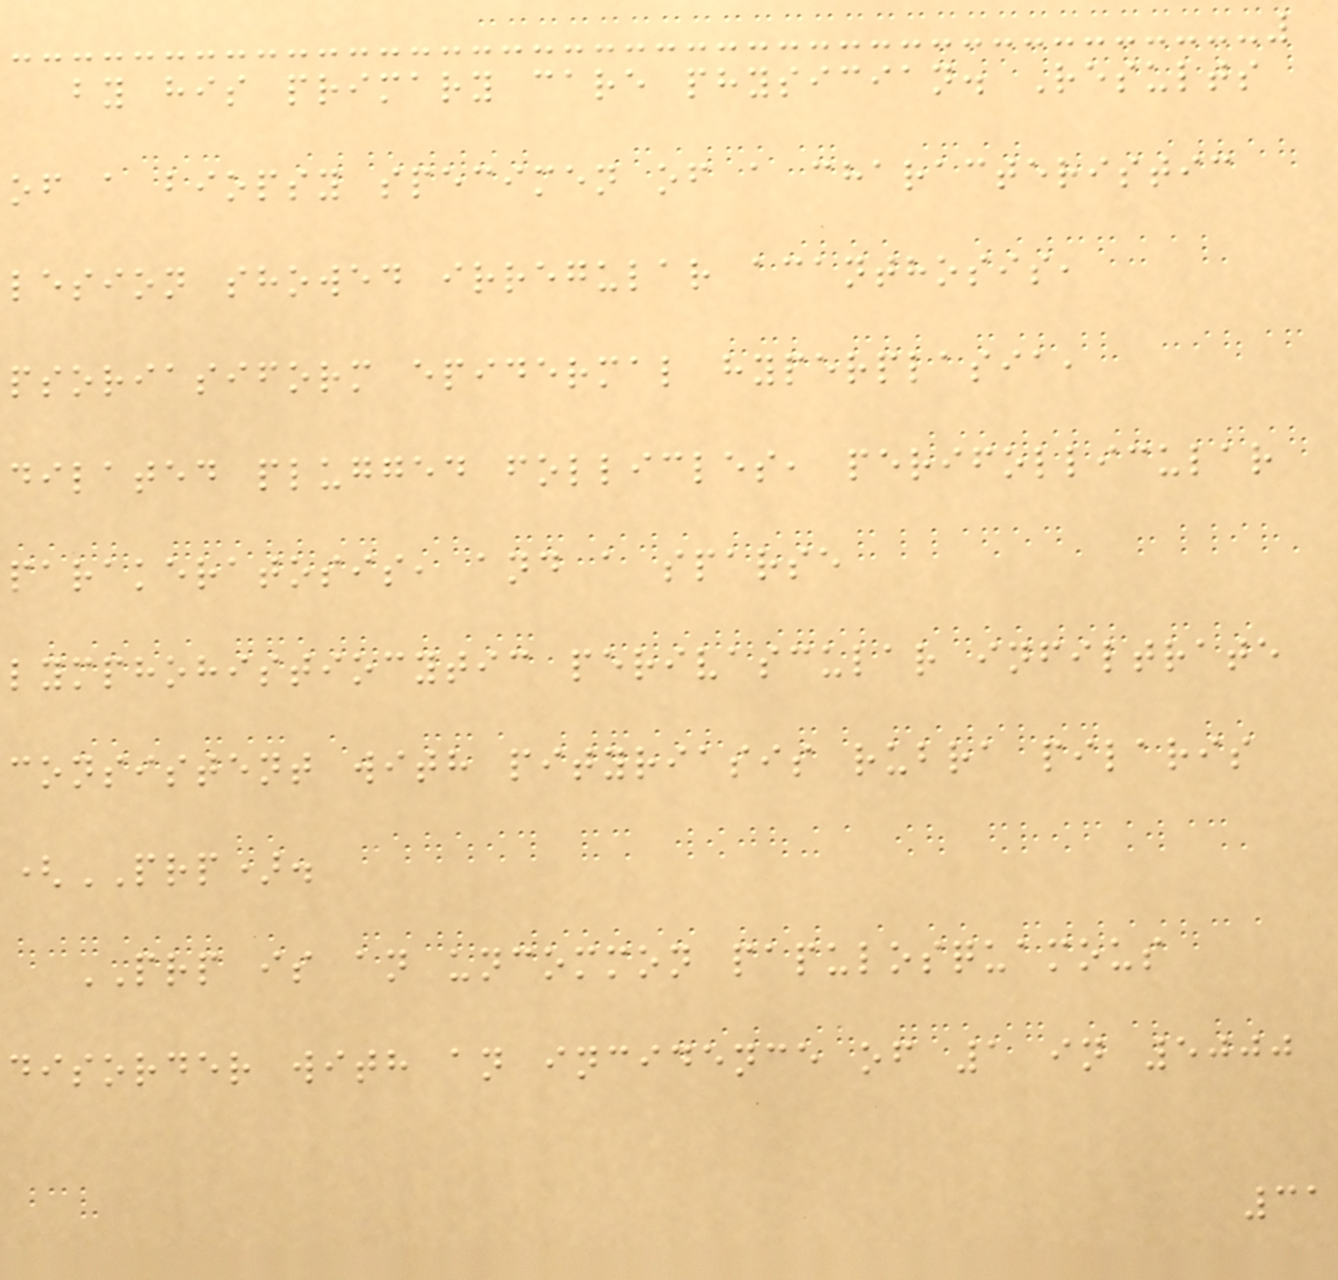by his primary care physician. Results
of a biopsy specimen of a characteristic
lesion showed irregular acanthosis,
psoriasiform epidermal hyperplasia,
dilated plugged follicles, perifollicular
parakeratosis, and a sparse
lymphohistiocytic perivascular infiltrate
consistent with pityriasis rubra pilaris
(PRP).
PRP is an uncommon papulosquamous
disorder with an incidence of 1 in 5000
31
